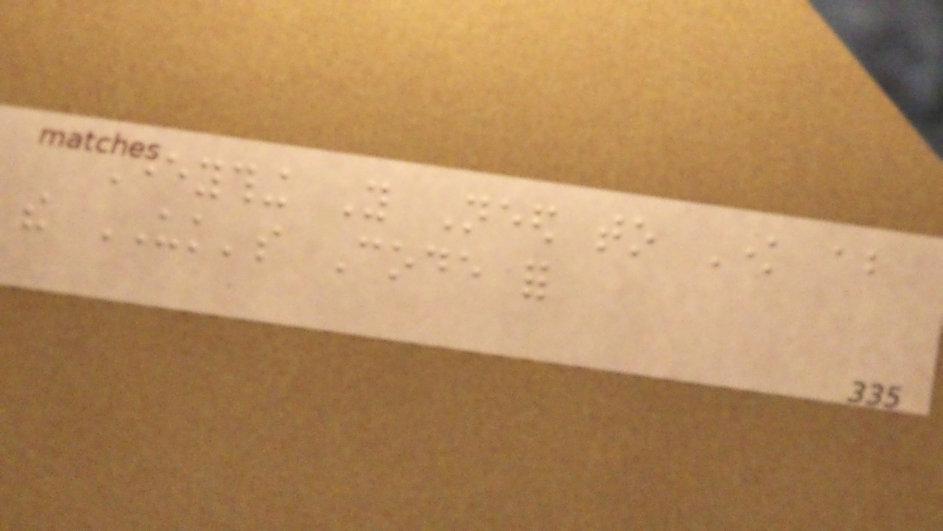Everything You Need to Know about
the UK's Code for
